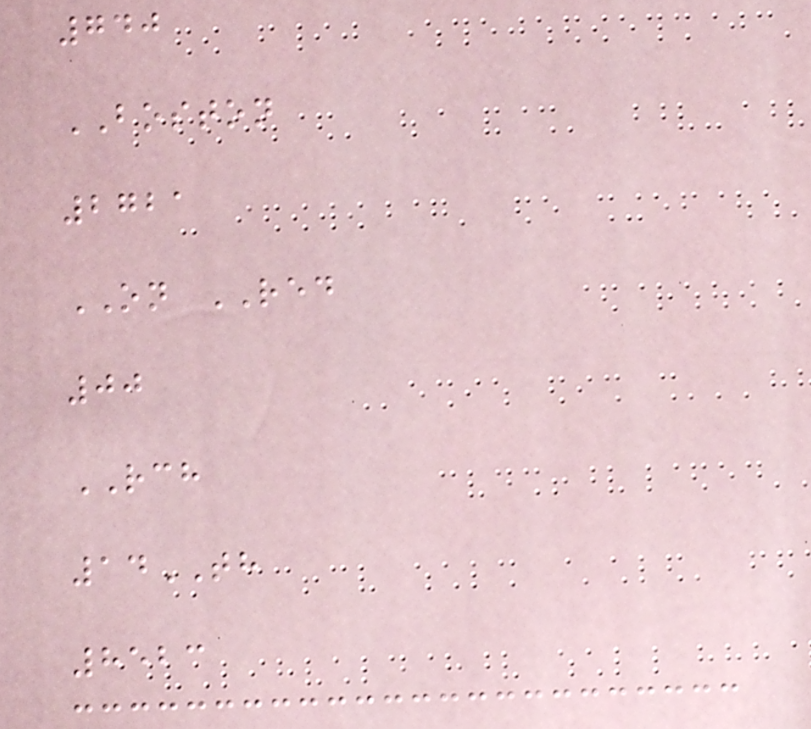740
BOSTON
2721
ON RED
00
RCH
14TH
8523
